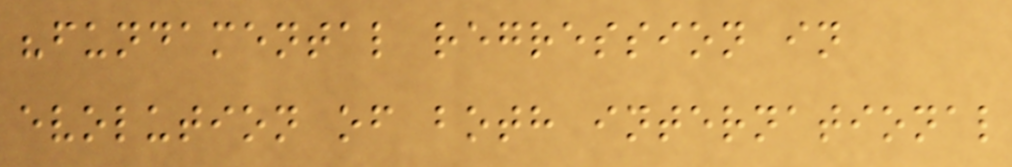"fundamental regression in
evolution of both international
